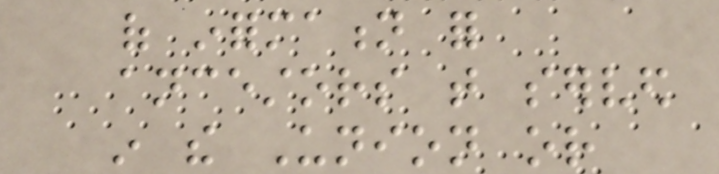of information for
ancestors that served
in the Union or
